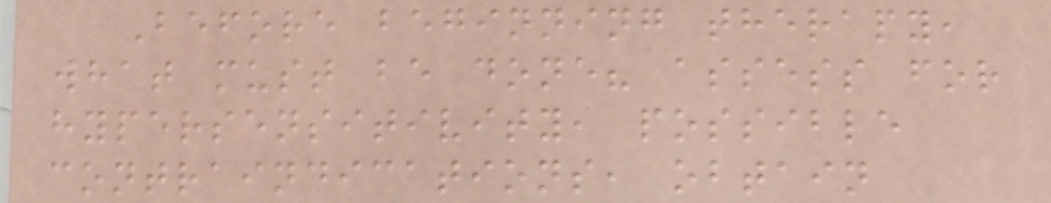Before beginning therapy,
what must be done? assess for
hypersensitivity, possible
contraindications, obtain
